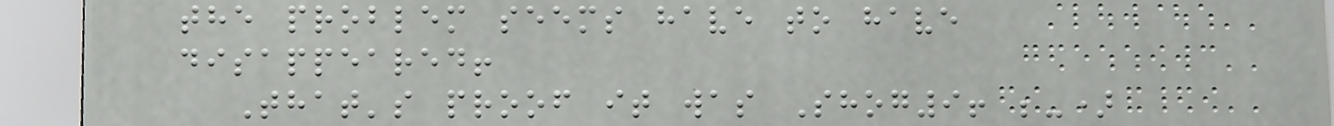the problem seems have to have
disappeared!
That's proof it was Shog9! ;-)
